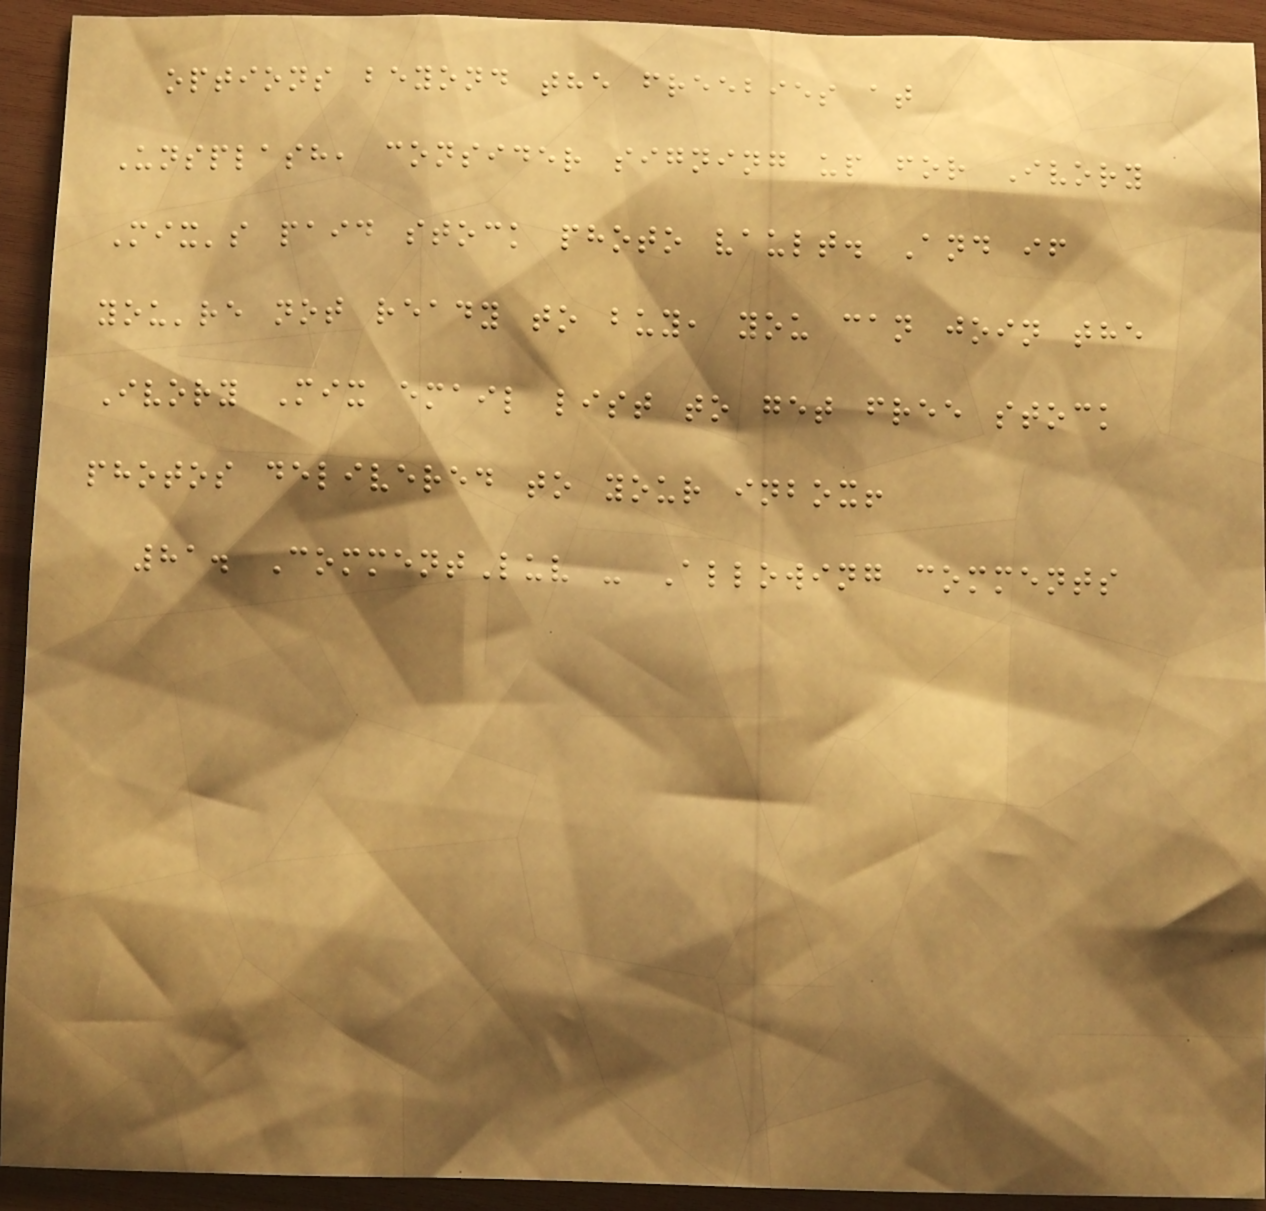options beyond the freebies at
Unsplash, consider signing up for Ivory
Mix's paid stock photo vault. And if
you're not ready to buy, you can join the
Ivory Mix email list to get free stock
photos delivered to your inbox!
81. CommentLuv - Allowing comments
